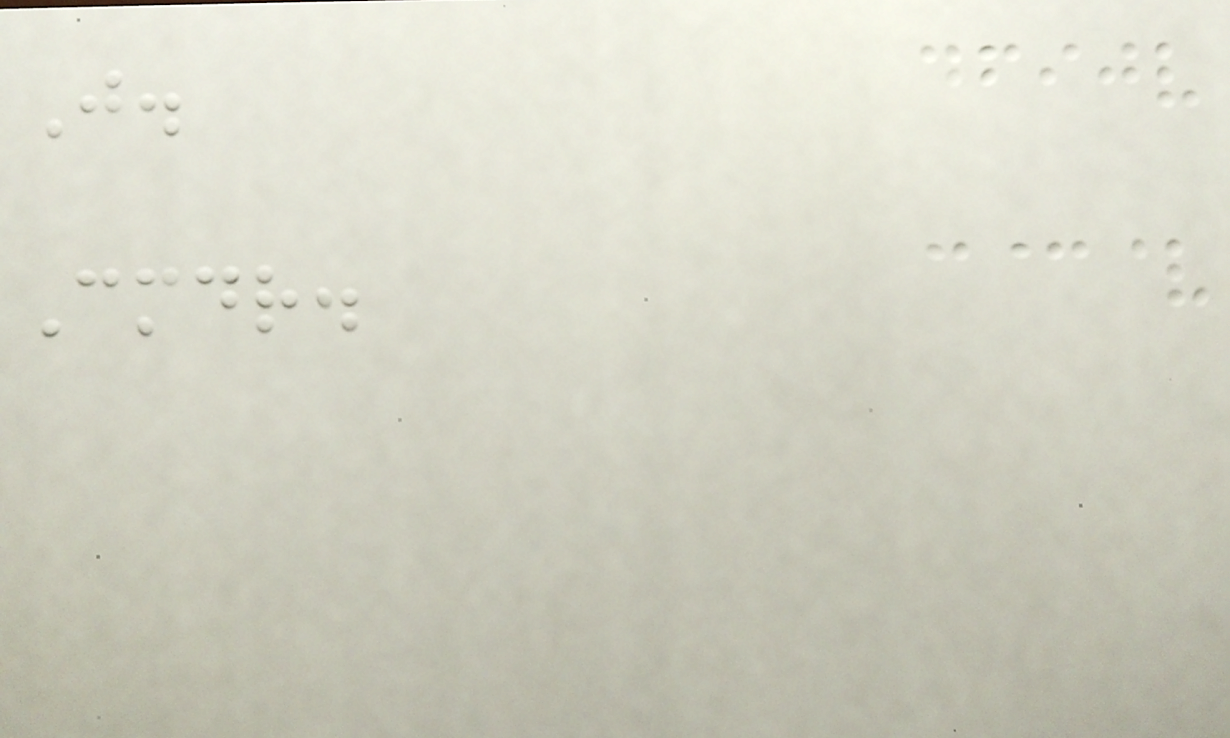J.
Cmdr.
